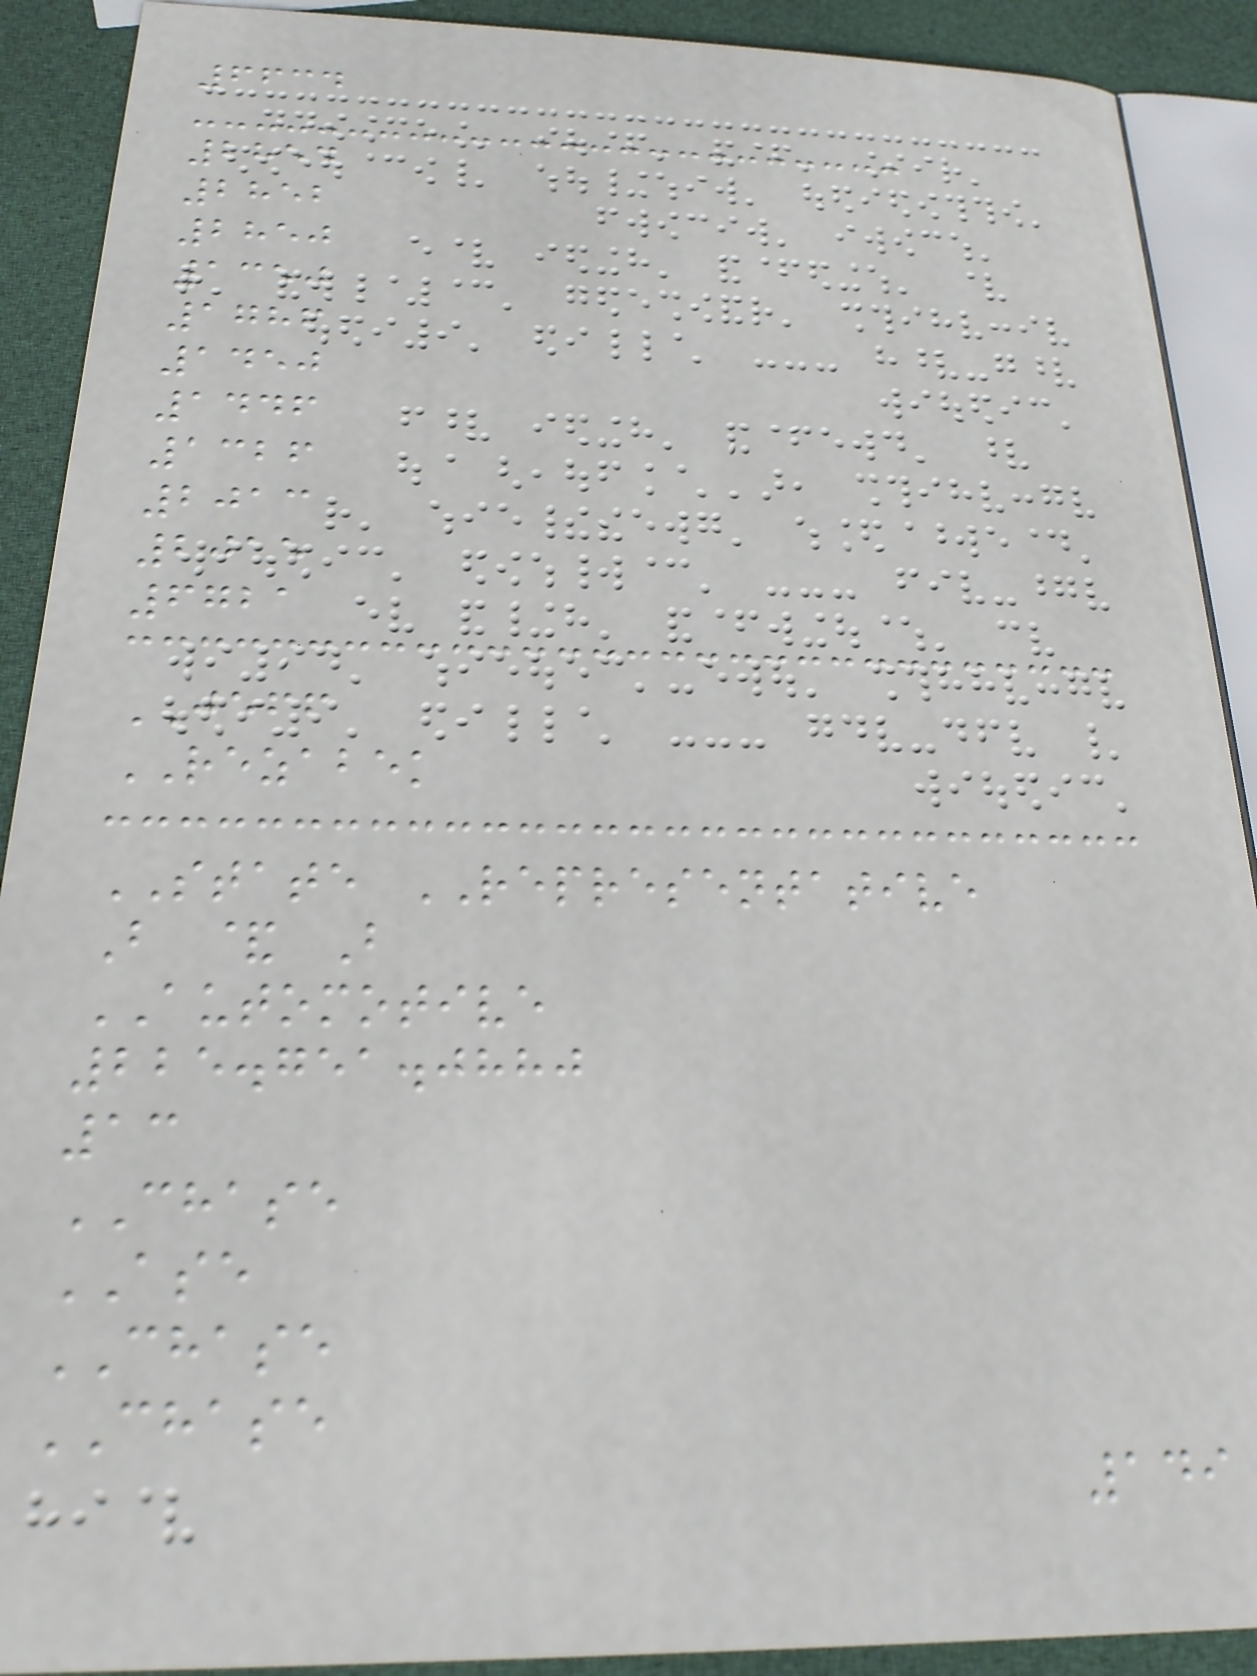6634
2854
2852
2850
1350
1786
1450
1446
1326
2013
2015
6721
JEFF
REZABEK
STATE REPRESENTATIVE
B & B
AUTOMOTIVE
225.751.0880
13
CHASE
ASE
CHASE
CHASE
149
